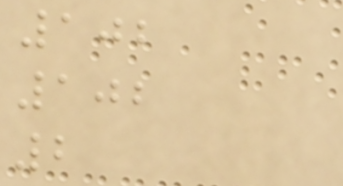102
102
2
